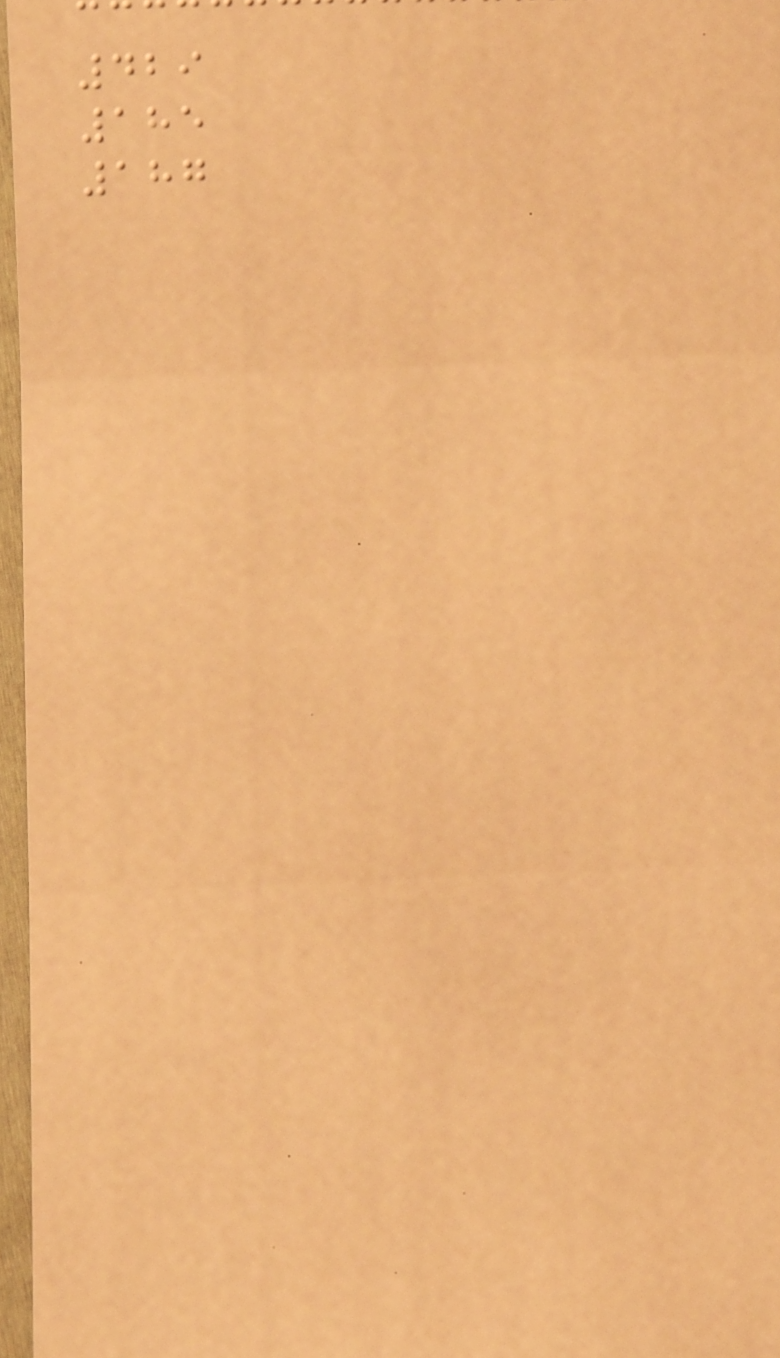429
185
187
